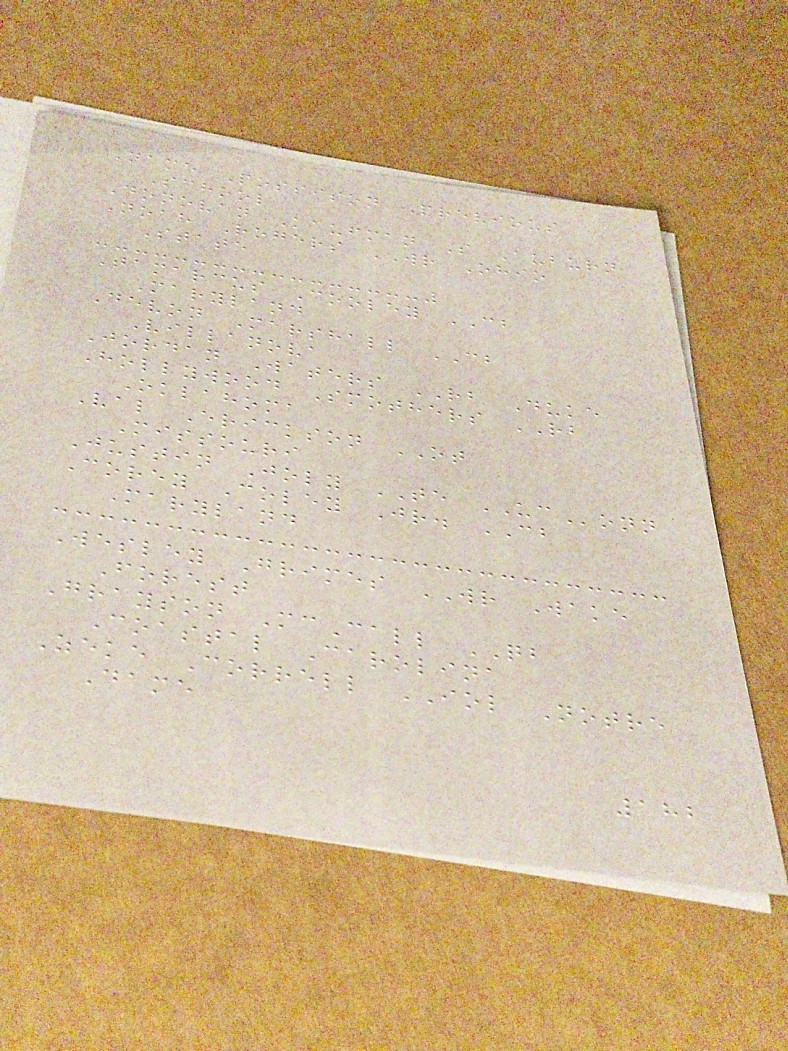Name Possison Previous
School
Donovan Kaufman S Auburn
Noah Rogers WR Ohio
State
Tamarcus Cooley CB
Maryland
Devon Marshall CB
Villanova
Jordan Waters RB Duke
Hollywood Smothers RB
Oklahoma
Val Erickson OT
Missouri
Justin Joly TE UConn
Corey Coley Jr. CB
Maryland
Wesley Grimes WR Wake
Forest
Grayson McCall QB
Coastal Carolina
Zeke Correll IOL Notre
Dame
182
